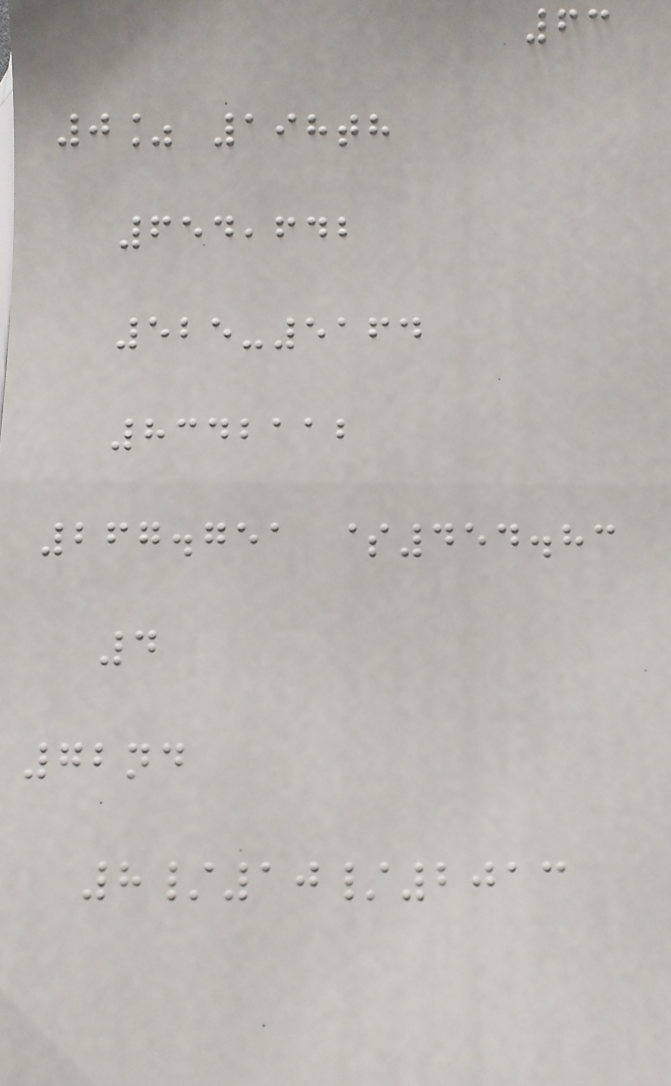63
0% 198th
654,642
525-5164
8342112
267.751 $454.83
4
72nd
8/10/2013
